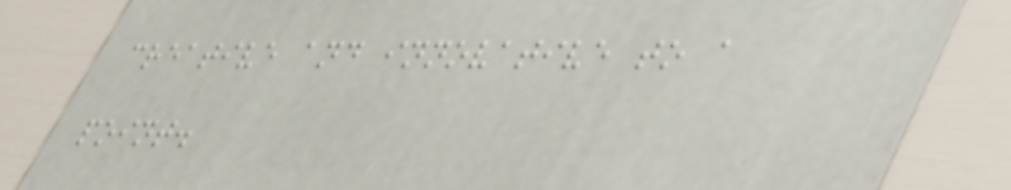creative and innovative to a
point.
